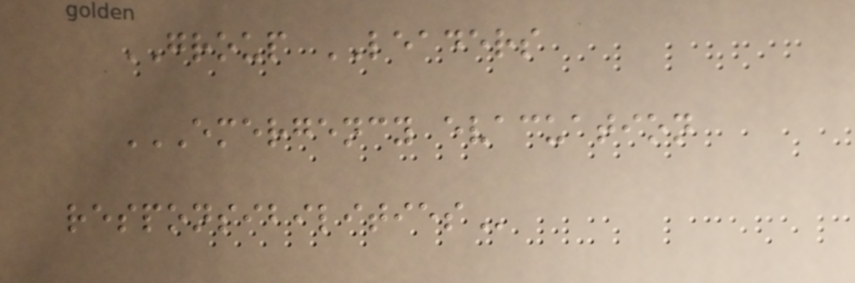GROUP LEADERS
EMERGENCY EVACUATION
RESPONSIBILITIES
